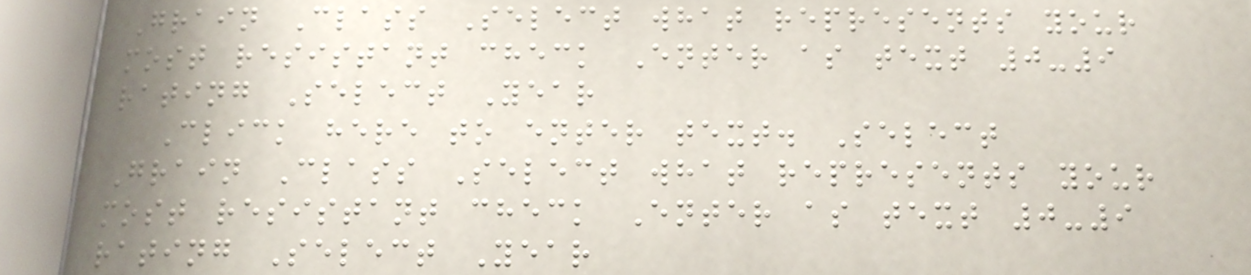Grain Class Select what represents your
most resistant check Enter as text 0-9
rating Select Year
Click here to enter text. Select
Grain Class Select what represents your
most resistant check Enter as text 0-9
rating Select Year
